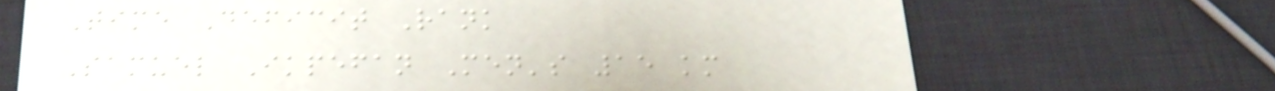Time Deficit Rank
Samuel Ikpefan Men's 15 km
